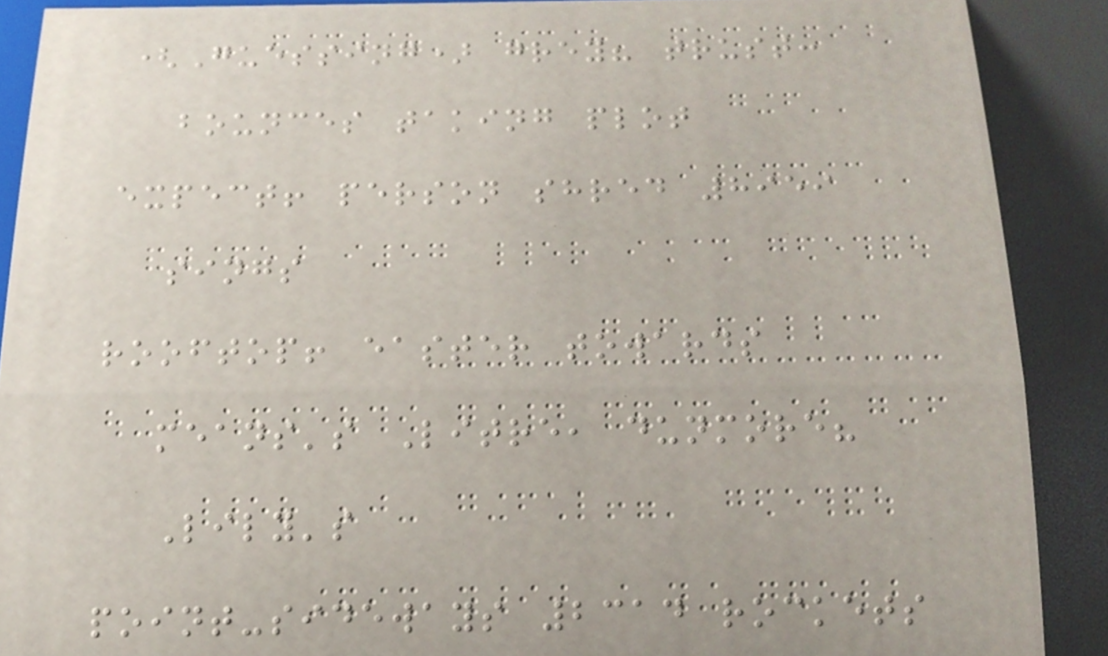(Guessing) grey? trust:
bounces taking plot
expect! person shred 8959
sings
rooftop! easter towards
means's Litre, dunmore?
Lily's
point-sideways 2314 rockets
